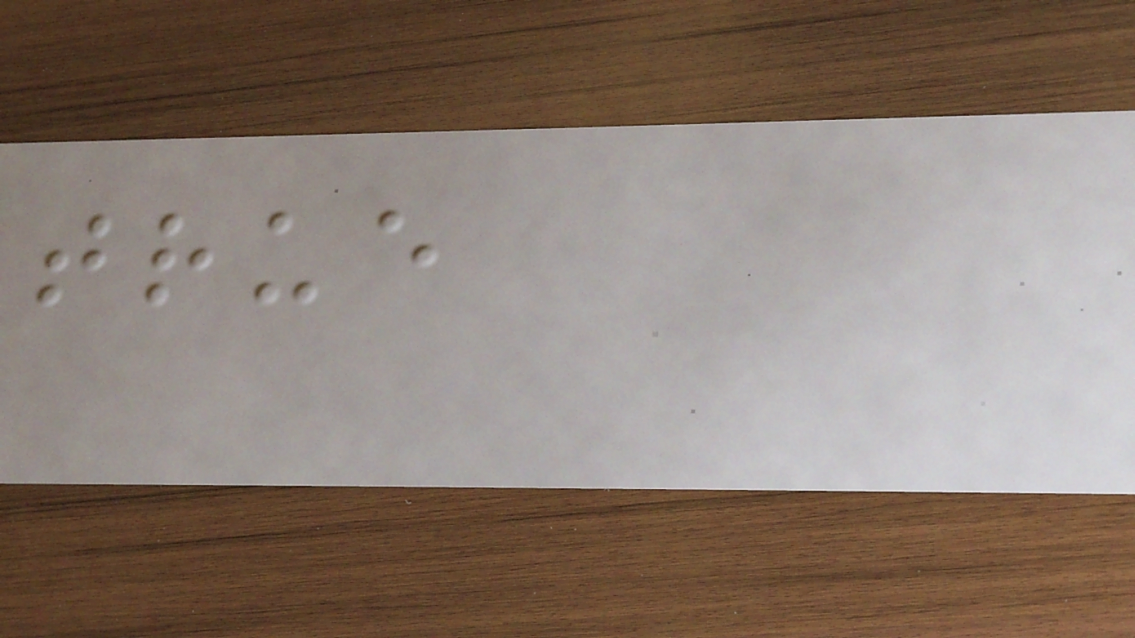true
